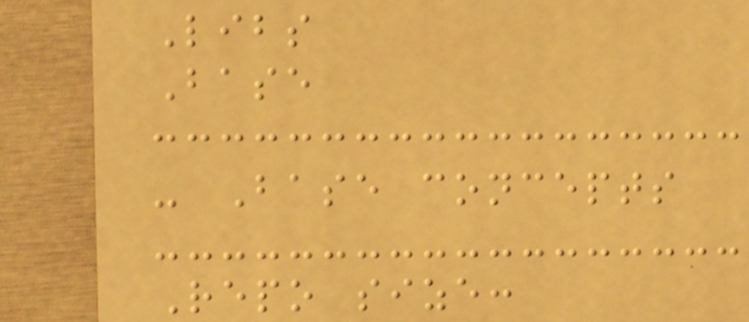Libs
Base
- Base concepts
Repo size:
